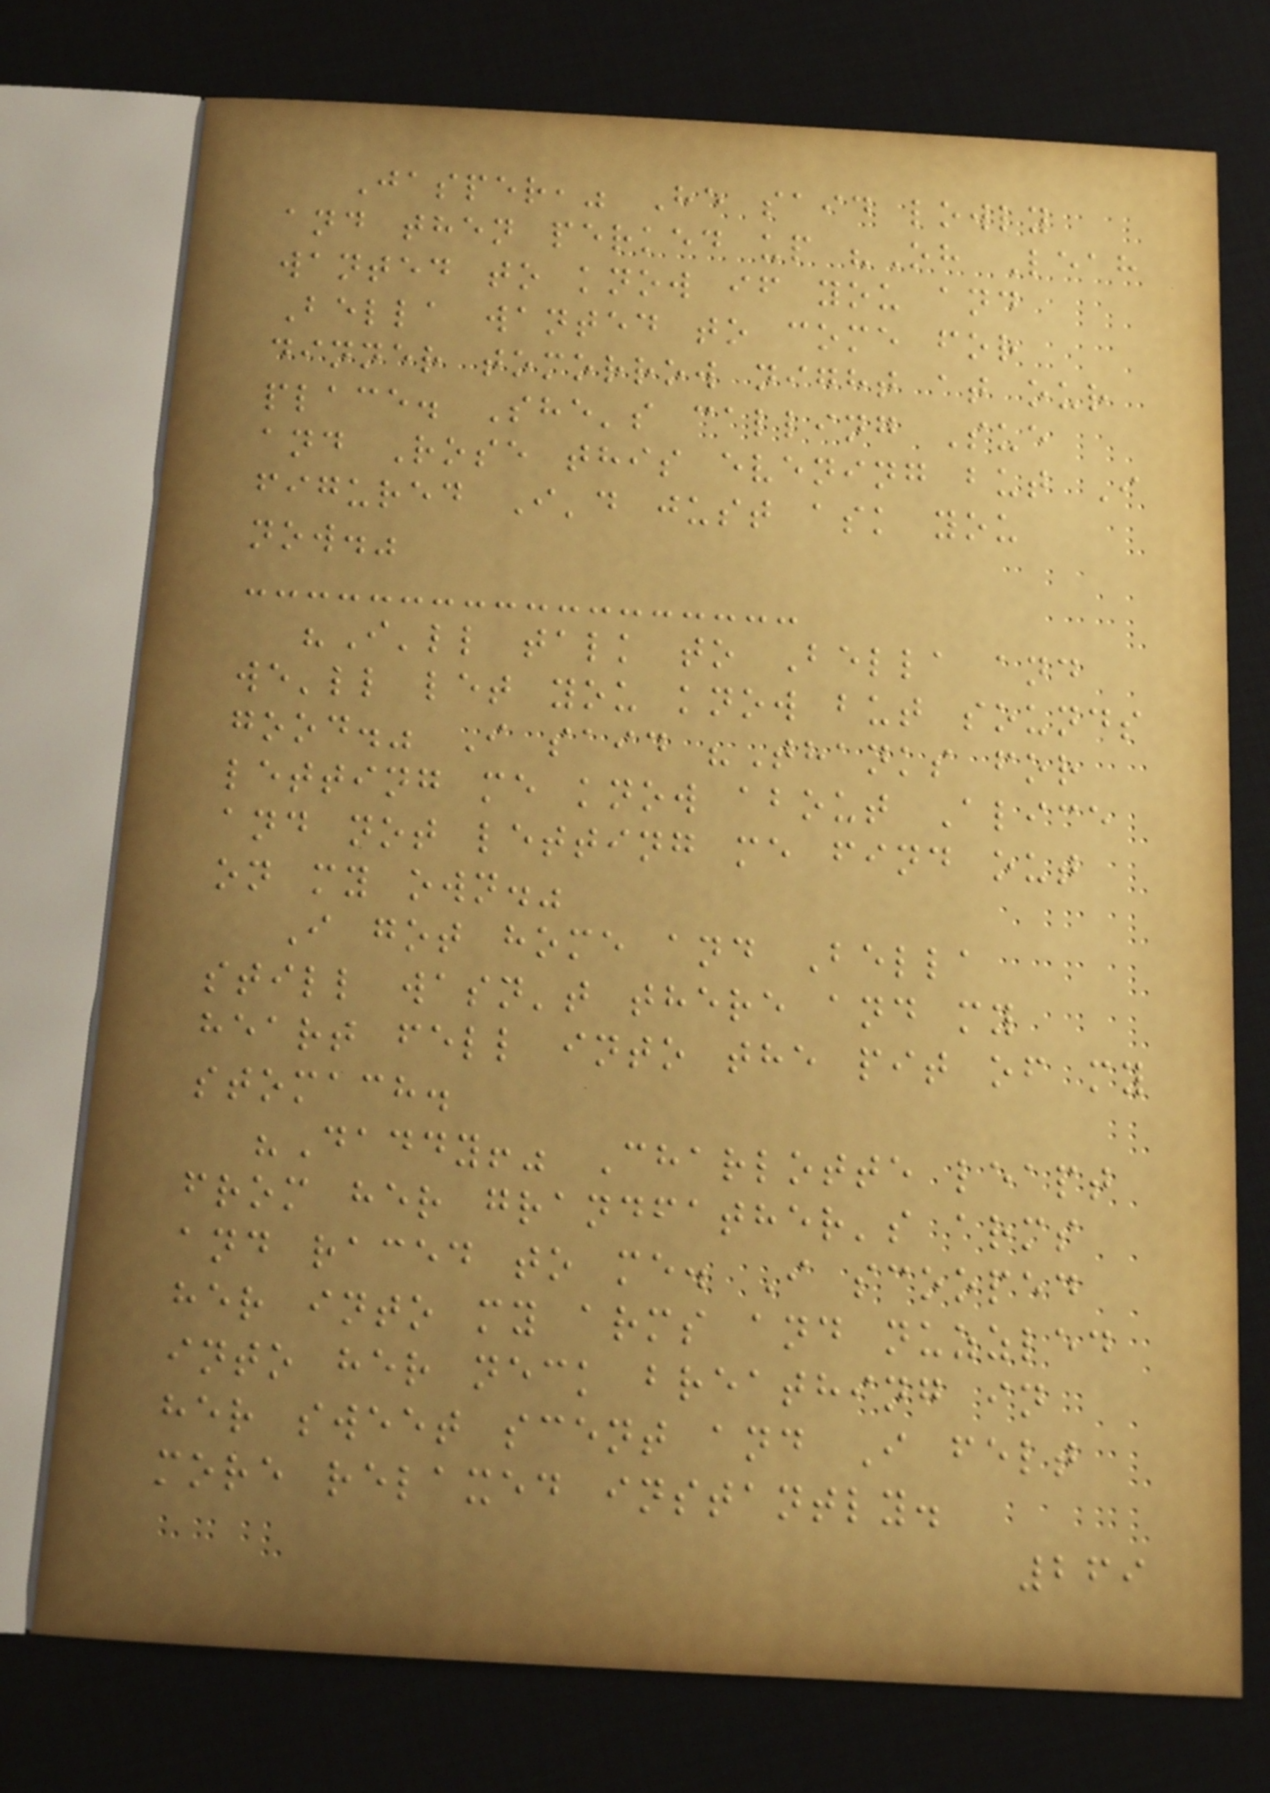Jasper," He said lowly
and then perked up "Oh Leah
wanted to know if you and
Bella wanted to come for
dinner tomorrow night at our
place. She's calling Sue
and Rose this evening but I
figured I'd just ask you
now."
"I'll talk to Bella and
we'll let you know but sounds
good." I said "Thanks for
letting me know about Alice
and not letting me find out
on my own."
I got home and Bella
still wasn't there and my
heart fell into the pit of my
stomach.
"Daddy!" Charlotte leapt
from her grandfather's arms
and raced to me. I scooped
her into my arms and nuzzled
into her neck breathing in
her sweet scent and I felt
more relaxed instantly.
269
